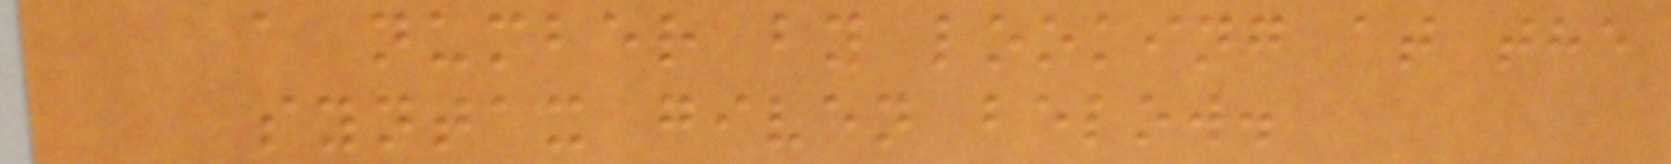a number by looking at the
syntax given below.
